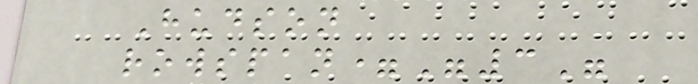Hudson
rowspan="3"
